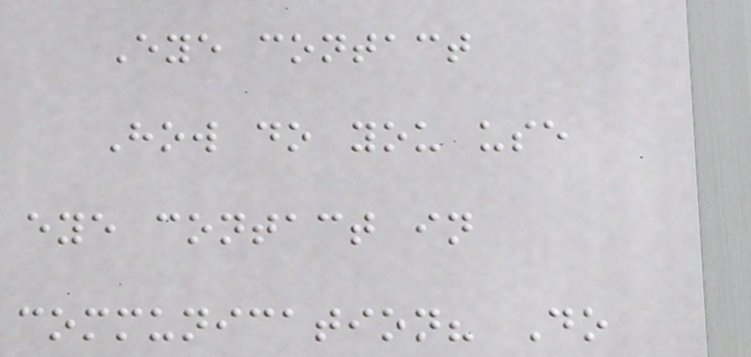Eye contact
How do you use
eye contact in
communication? Do
